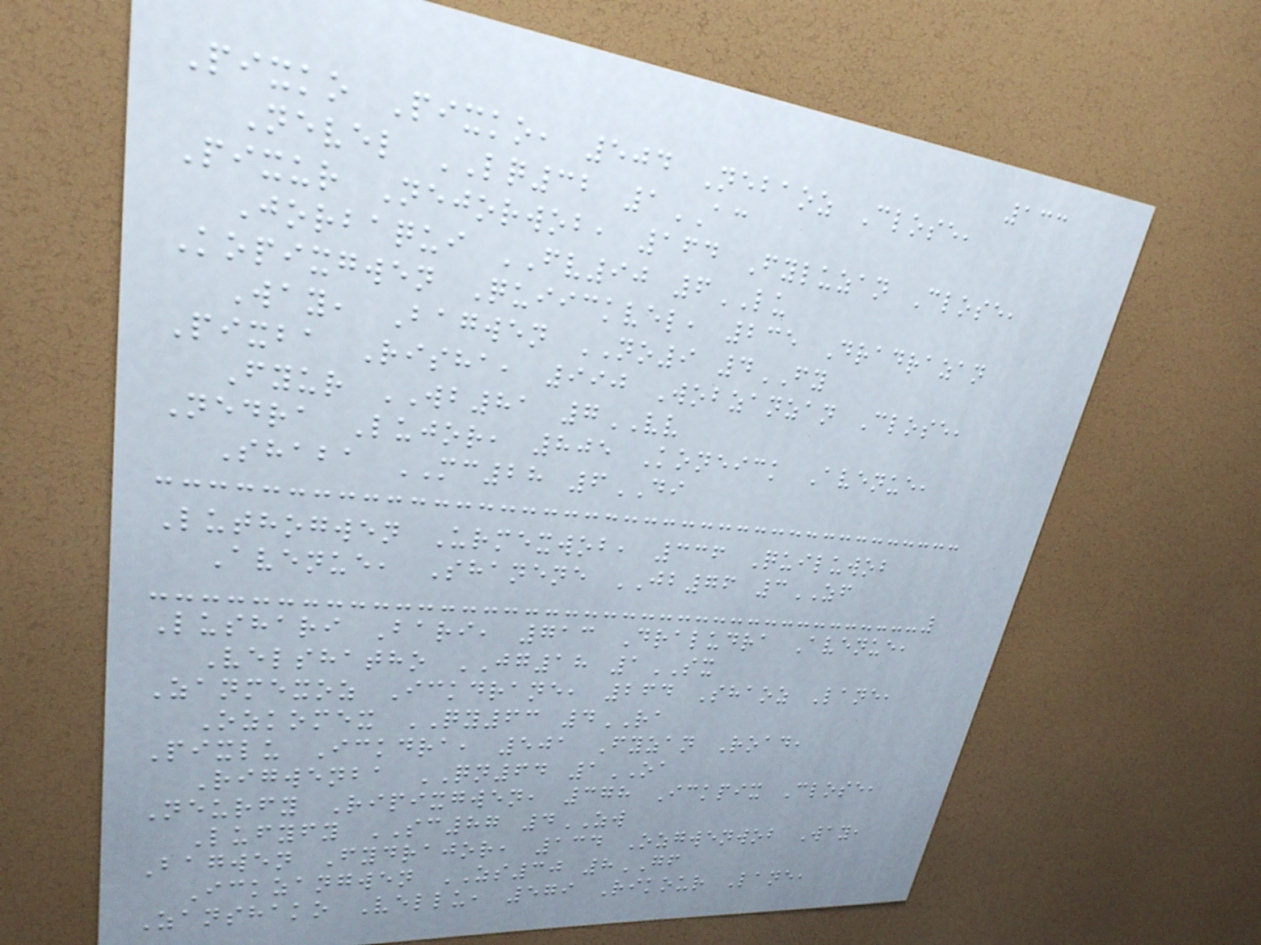133
Pixko Pixko, 504 Nebaoz Close,
Nevel LQ32 1AC
Pixur Nejorwob, 164 Fyluzan Close,
Jorbaqui FV90 6LU
Kopixgwen Quiickvel, 235 Dradrazan
Way, Bagwen NO9 4FY
Pixba Risha, 990 Wobzanzan Close,
Fyur WB81 7VV
Nedra Lujor, 805 Koneick Avenue,
Shaba MC28 6DI
Luthogwen Urmexwob, 336 Quiluwob
Avenue, Shanene JB76 3ZF
Lushari Bari, 713 Draludra Avenue,
Velshatho JG18 1SX
Zanmexoz Ickdrane, 264 Shaoz Lane,
Ozkomex QY63 4RA
Pixlu Ickdra, 501 Fyzan Road,
Rigwenba QN64 1OA
Neurfy Ripixgwen, 378 Ickpix Close,
Lufyfy SC87 4ZW
Bagwen Fydrajor, 134 Ozgwenwob Way,
Ickzangwen ZS30 8GF
Zanshako Vellu, 579 Rikour Lane,
